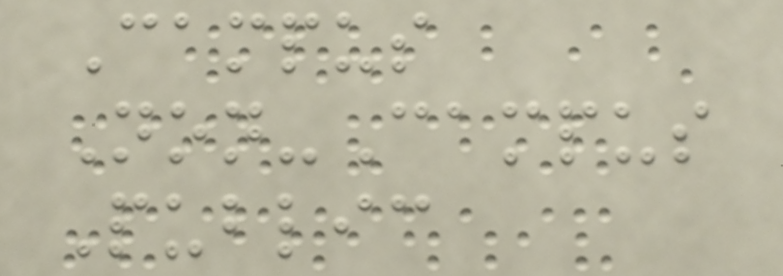Campus
Non-Campus
Public
